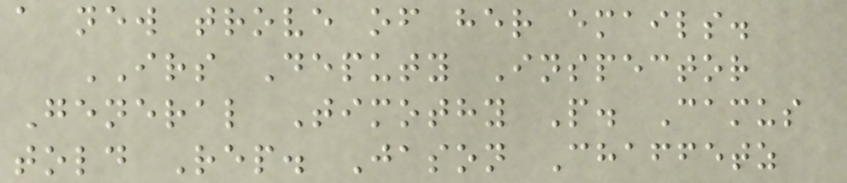a new trove of her emails.
IRS Deputy Inspector
General Timothy P. Camus
told Rep. Jason Chaffetz
